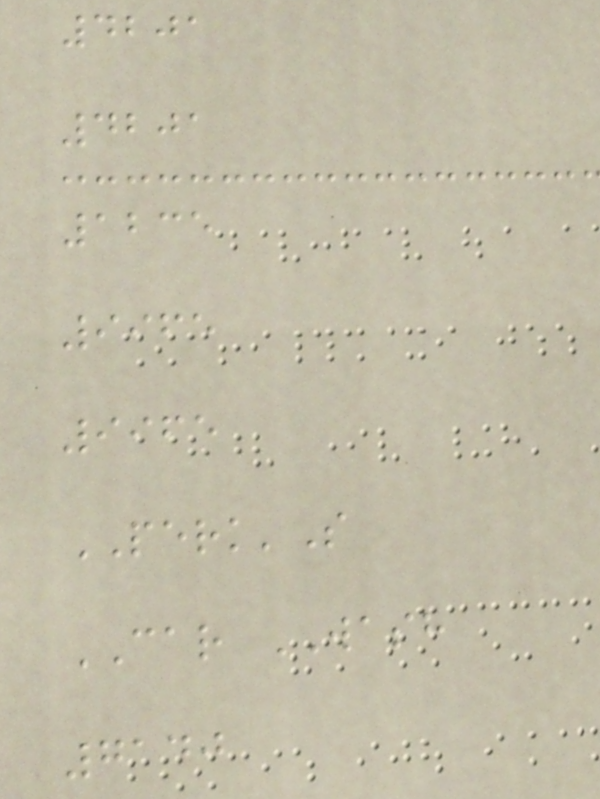4201
4201
1235
9965
9965
PERK'S
CAR WASH
7140
